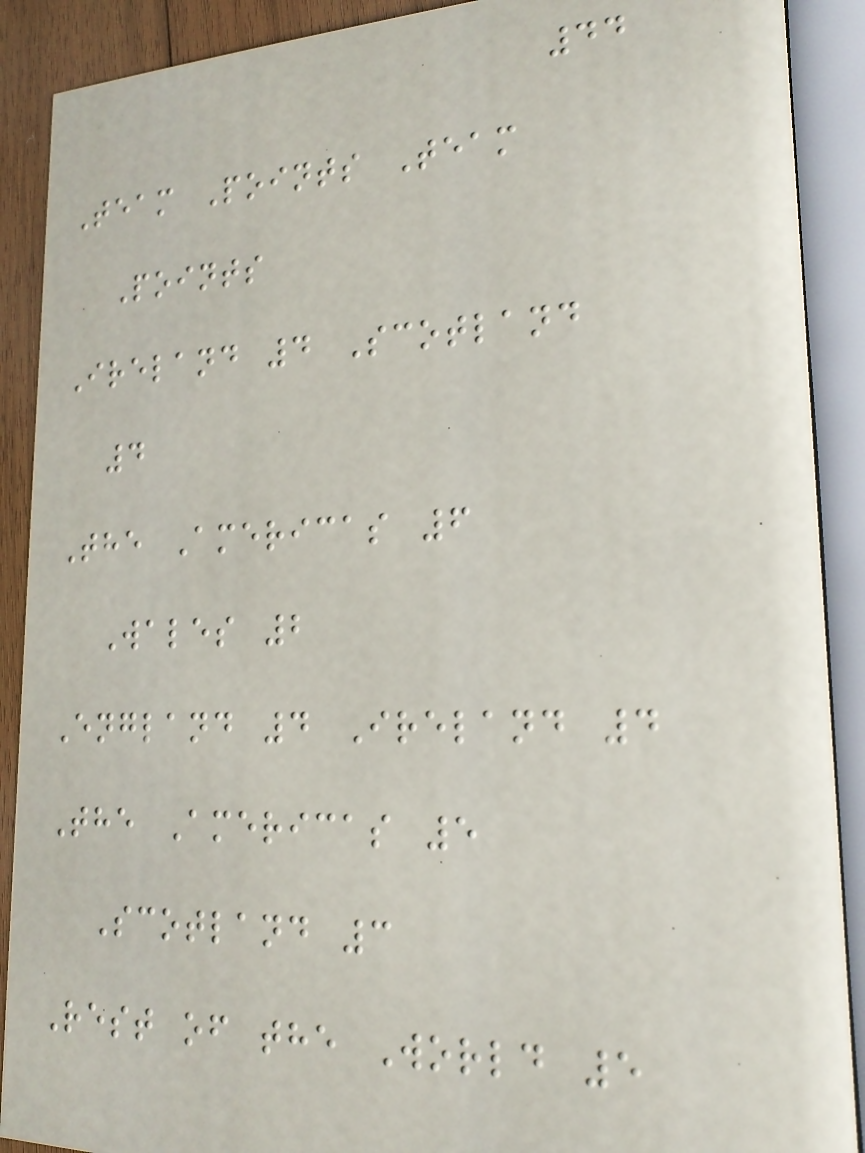44
Team Points Team
Points
Ireland 4 Scotland
4
The Americas 6
Wales 2
England 4 Ireland 4
The Americas 5
Scotland 3
Rest of the World 5
